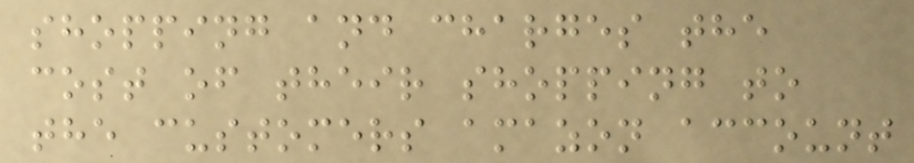shopping and charges the
cost of their shopping to
the customers amazon account
